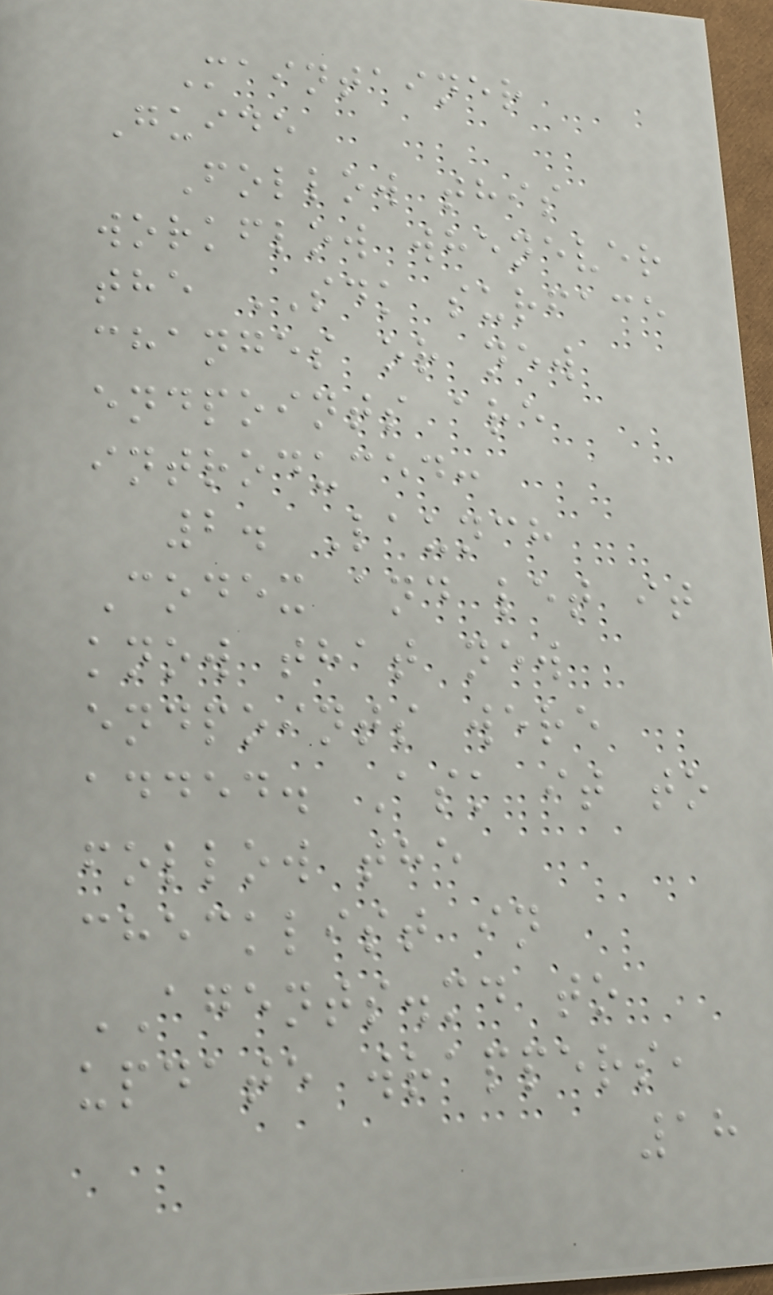Maintainer
Guide
Follow this
workflow whenever
the SDK surface
changes or new
endpoints are
introduced:
2. Launch
Codex and let it
know that new
endpoints were
added. Ask it to
follow the
checklist in
AGENTS.md to
update wrappers,
18
